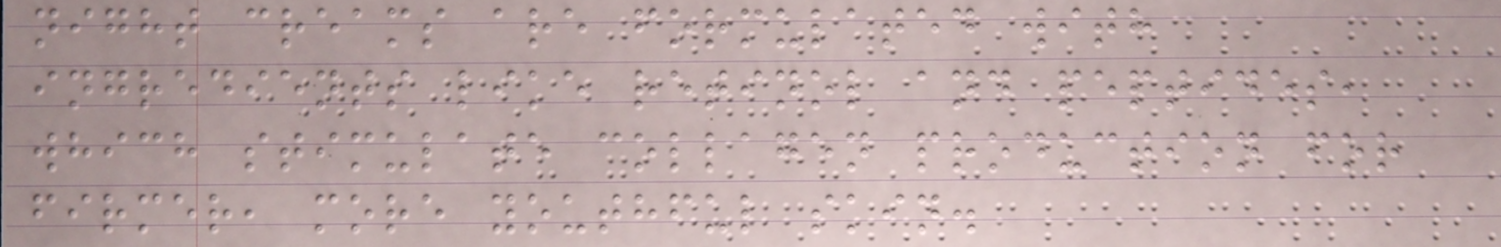night creams are formulated with
ingredients like retinol and peptides,
which stimulate collagen production for
firmer, more youthful skin.
